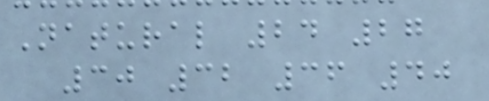Natural 24 27
30 32 36 40
